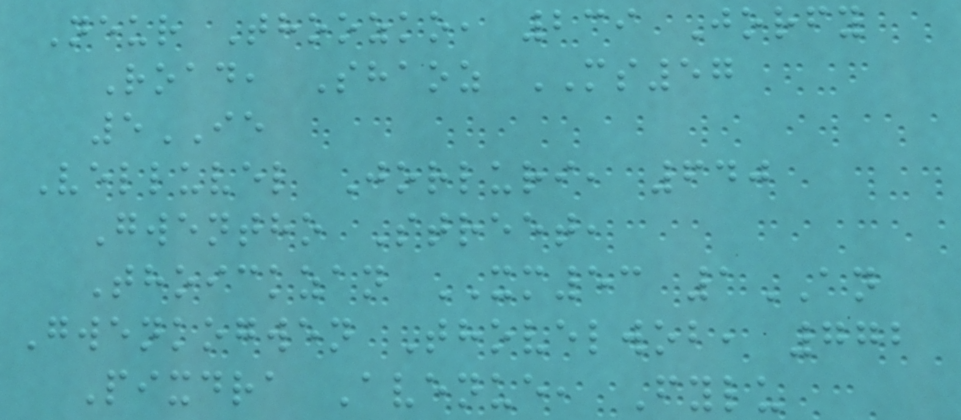Neur Thoozko, 239 Jorfy
Road, Shaoz MS57
5IE
Velluvel Jorluri, 640
Gwentho Street,
Thoickzan XM53 1AN
Gwenkogwen Thovelwob, 772
Pixdra Avenue, Fylu
